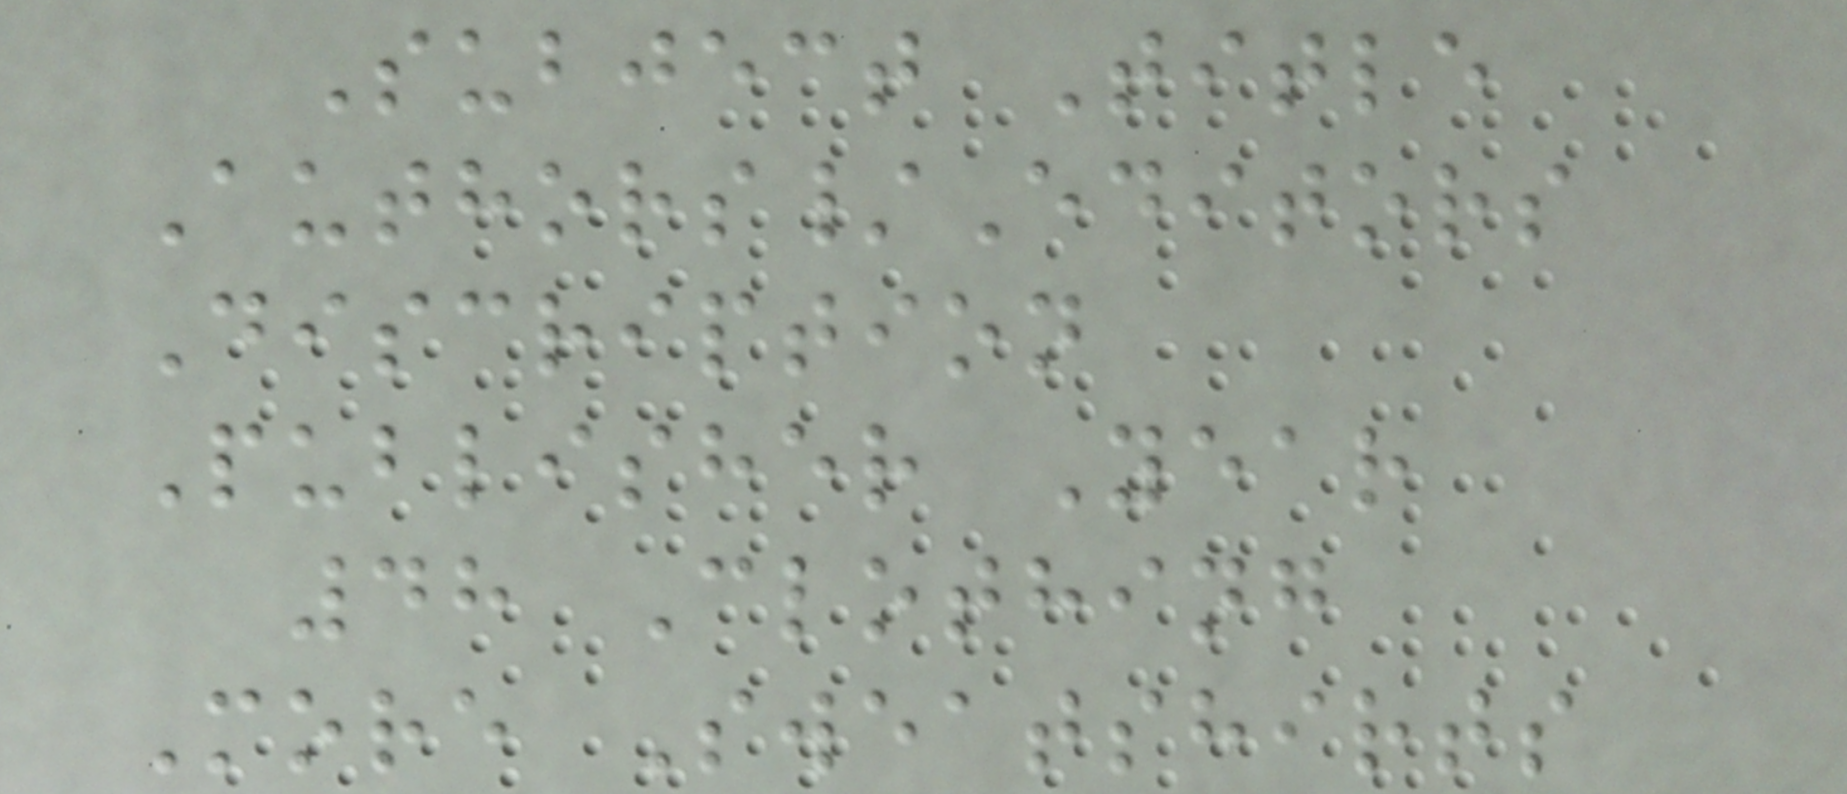Subject Title
Authors/Editors
Discription
Publisher Year
48 Clothing
More Sweatshirts
